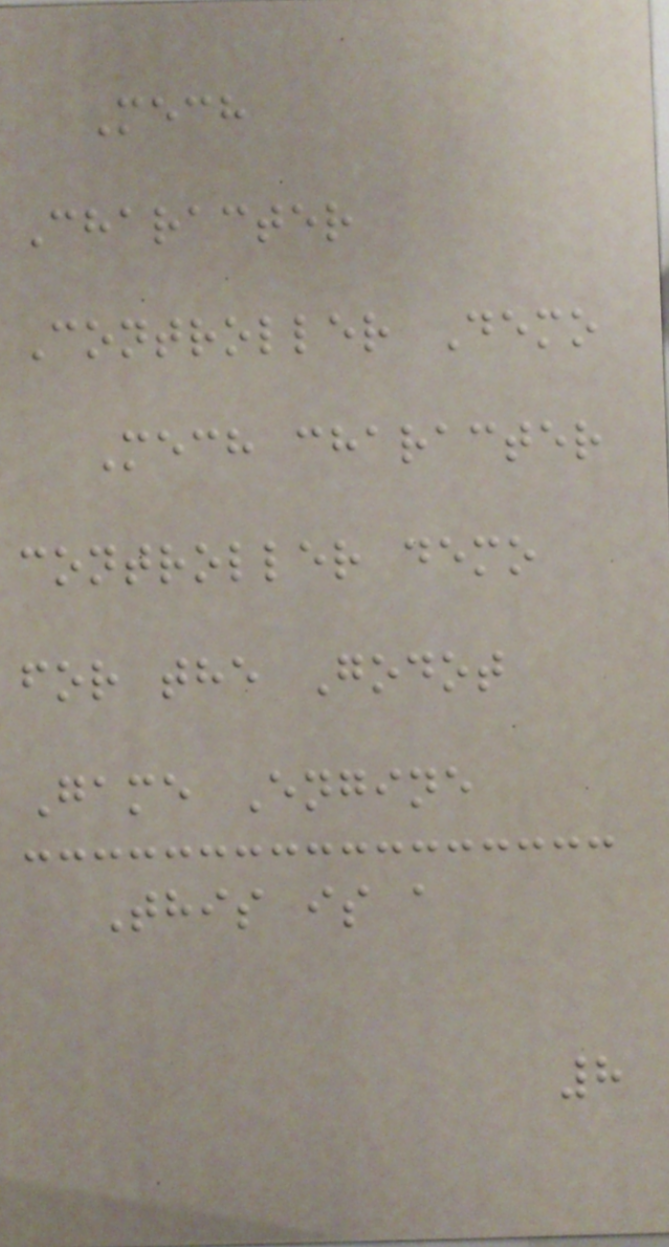Mech
Character
Controller Demo
Mech character
controller demo
for the Godot
Game Engine
This is a
8
